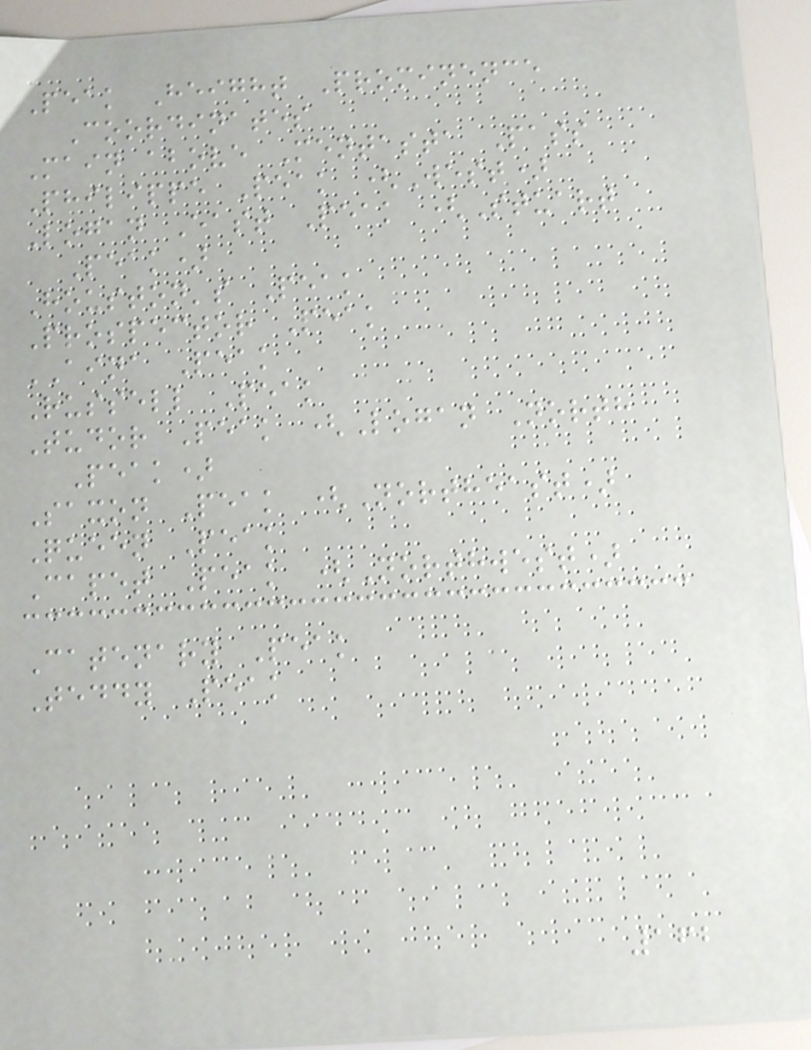Peak Height Prominence
Coordinates
Main above Mentasta Pass
Philippe Peak (West)
Logan East Peak (Stuart
Peak)
Houston's Peak
Prospector Peak
AINA Peak
Russell Peak
Tudor Peak (Logan North
Peak)
Saxon Peak (Northeast)
Queen Peak
Capet Peak (Northwest)
Catenary Peak
Teddy Peak
162
